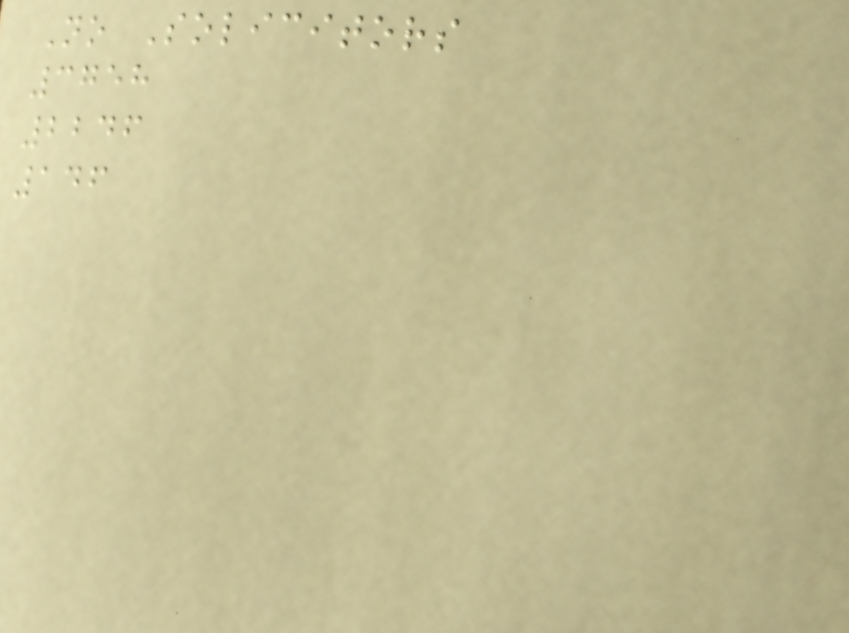No Solicitors
3758
2246
146
